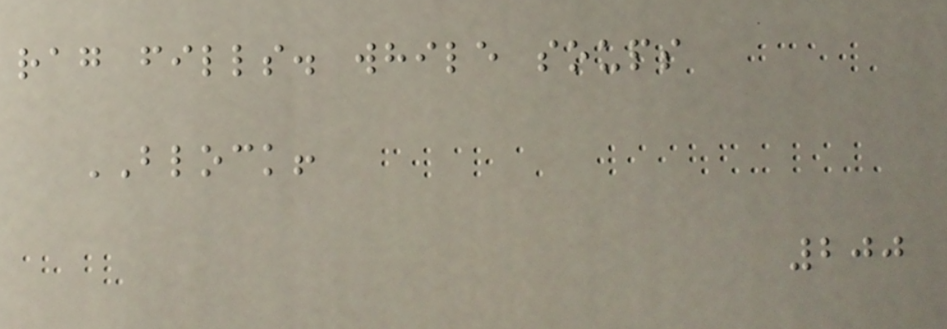rag fills. while soups
BLOCK!
200
